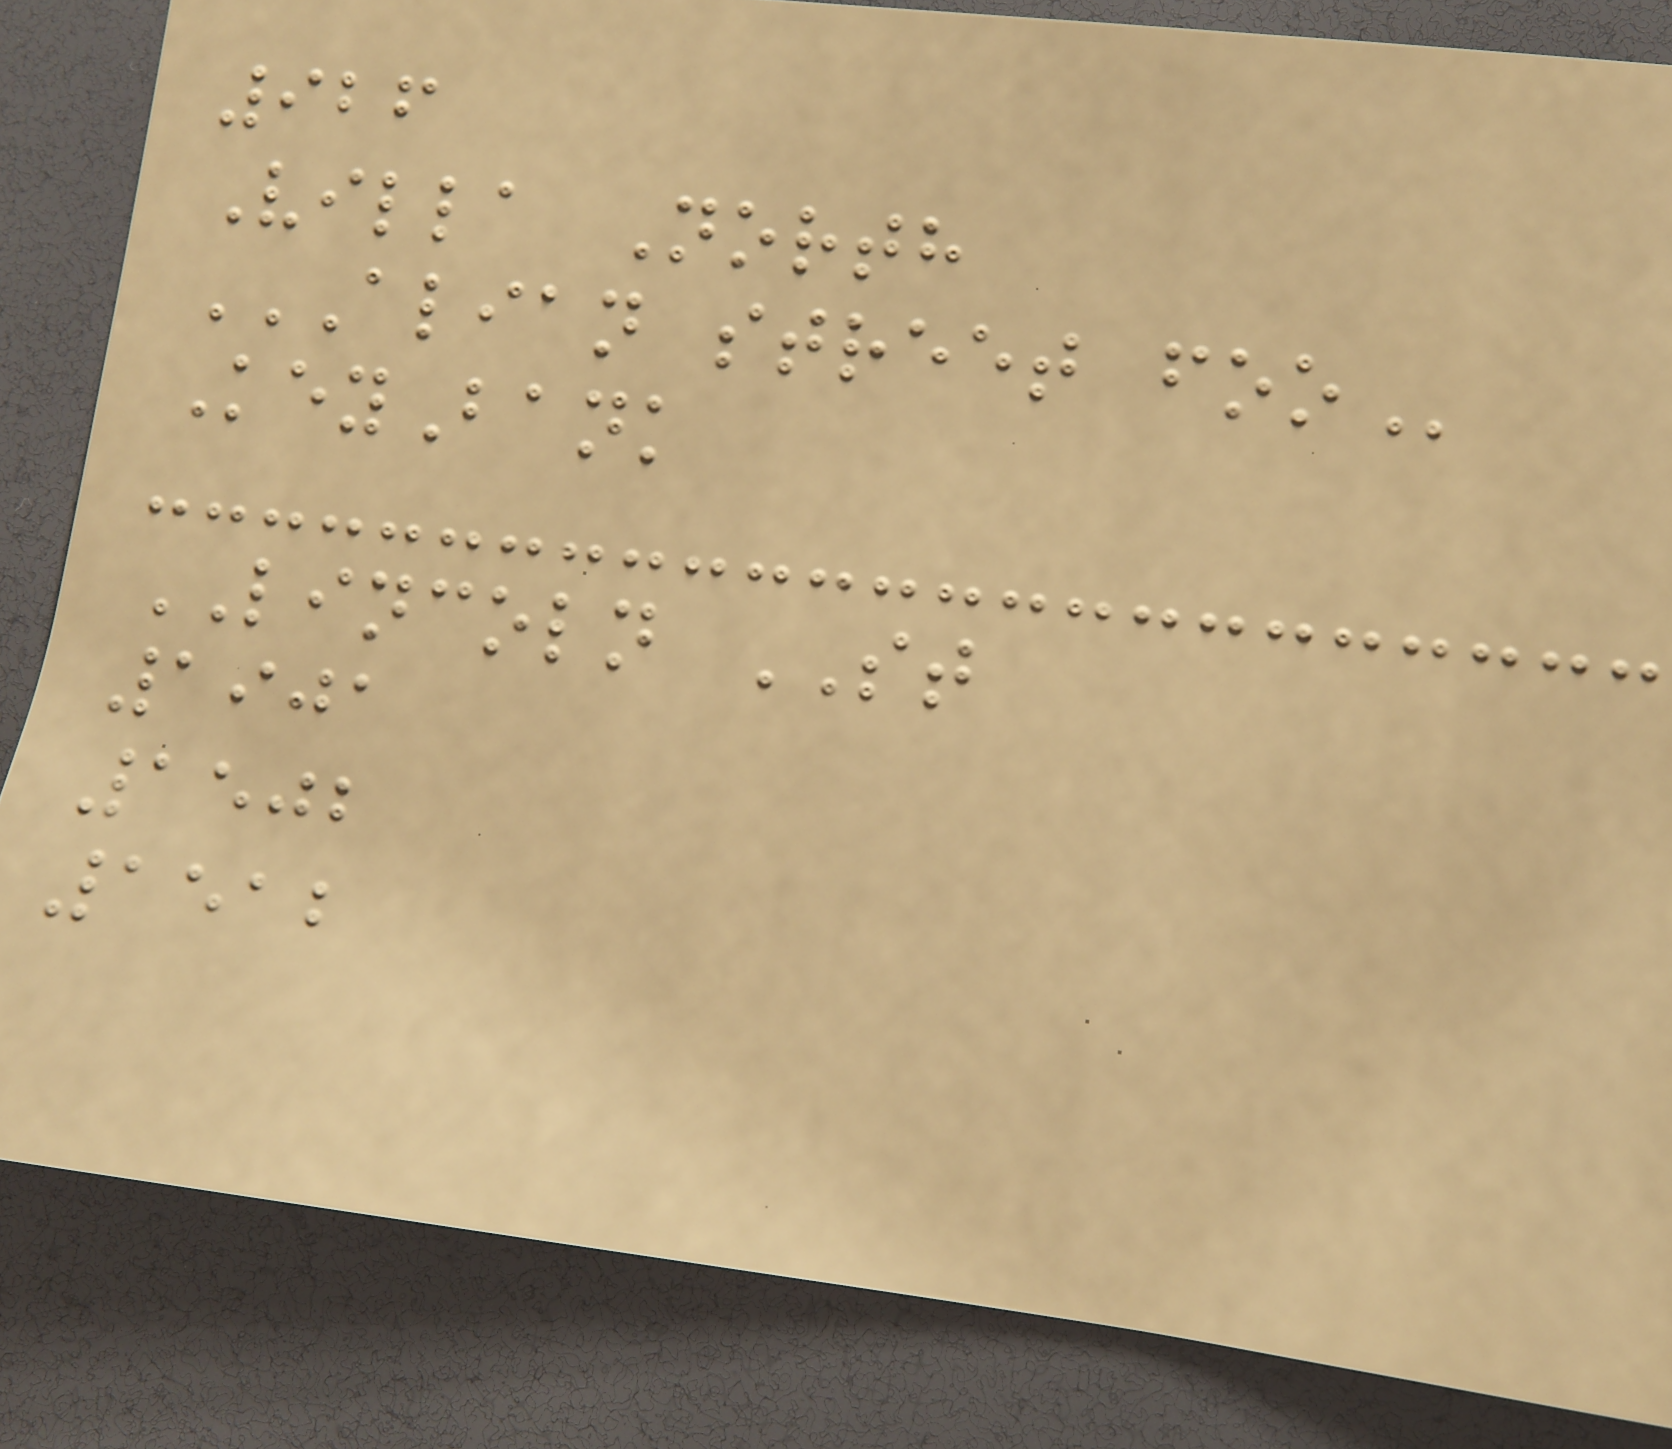926
Villa North
ALIAN STREET FOO
KeyBank
LINCOLN ST
1901
1502
1512
